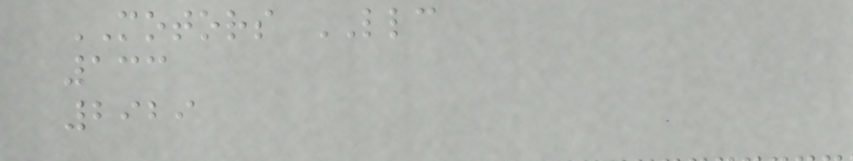MOTORS LLC
133
2929
